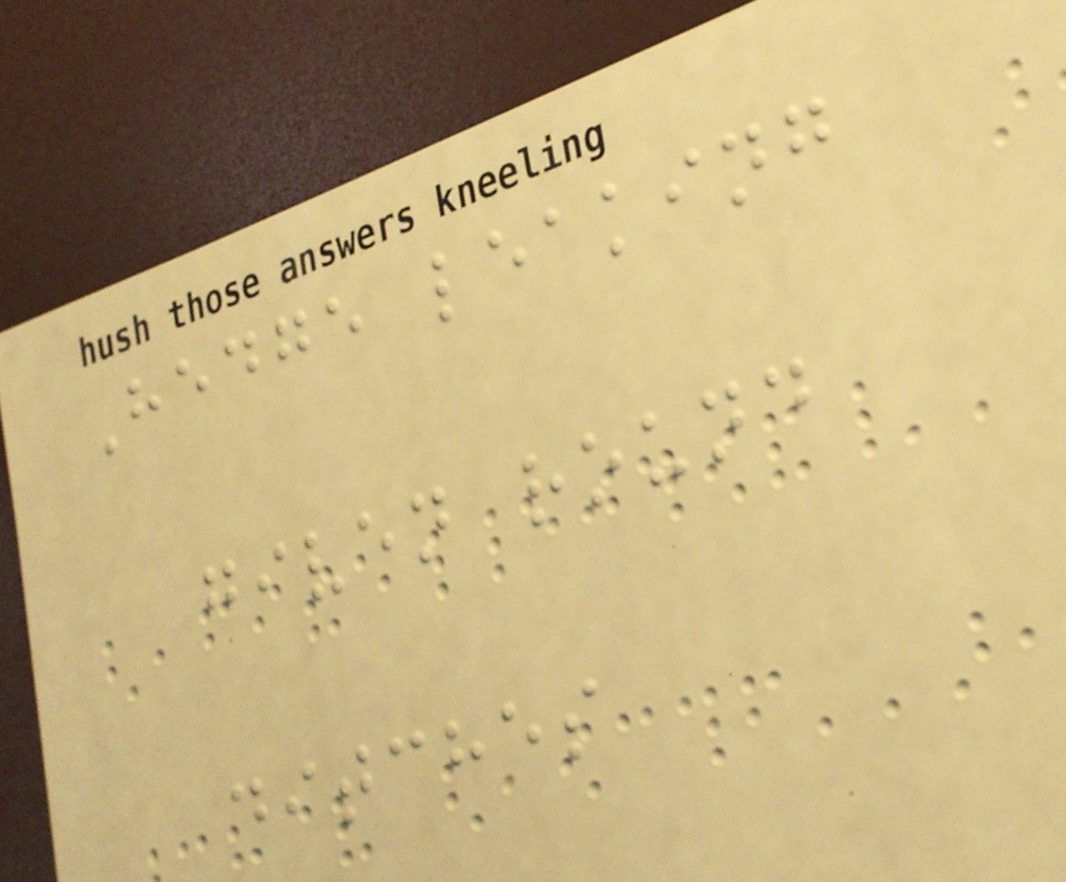Hedge leaking
given round
ditches
